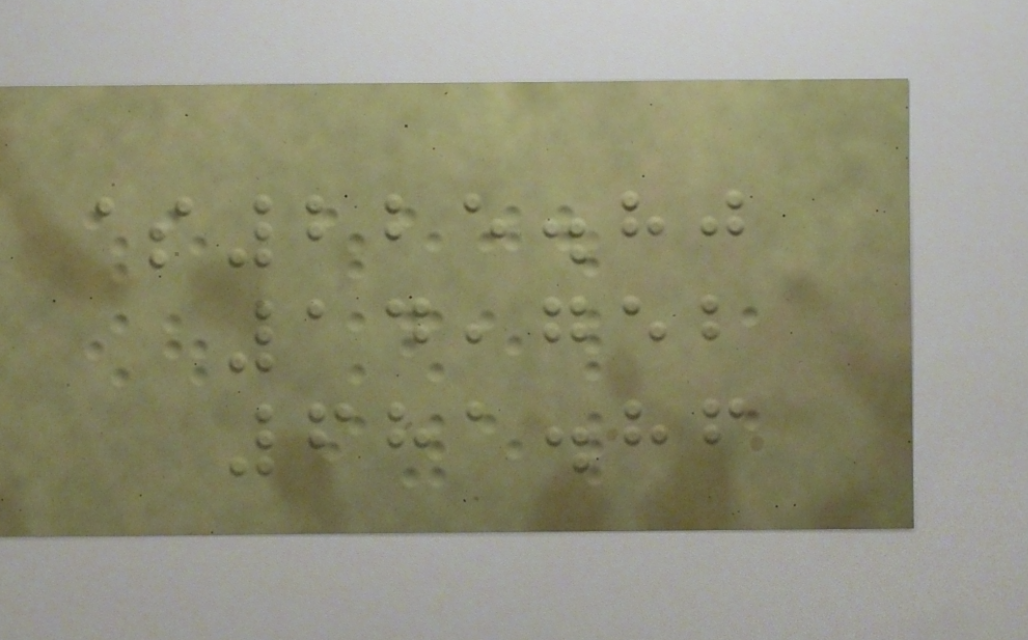$225.80
14,752
681.86
